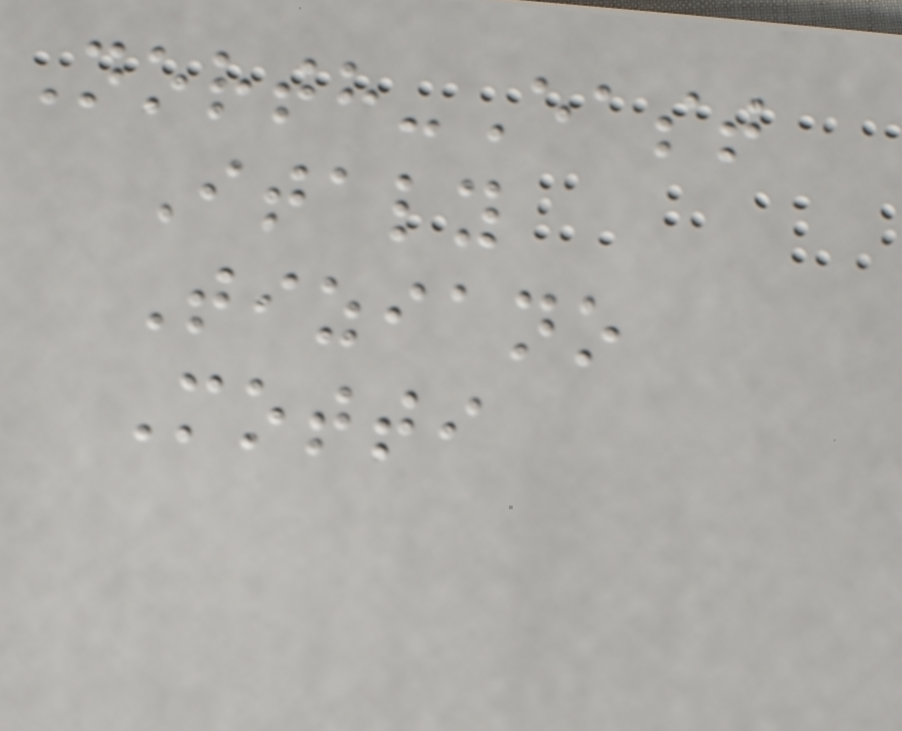North-East
Italy
Tiziano
Motti
